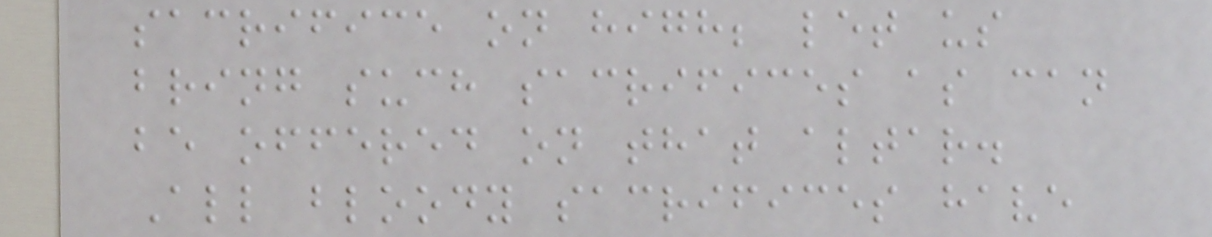sacrifice on high; let us
bring such sacrifices as can
be offered on that altar.
All bloody sacrifices have
